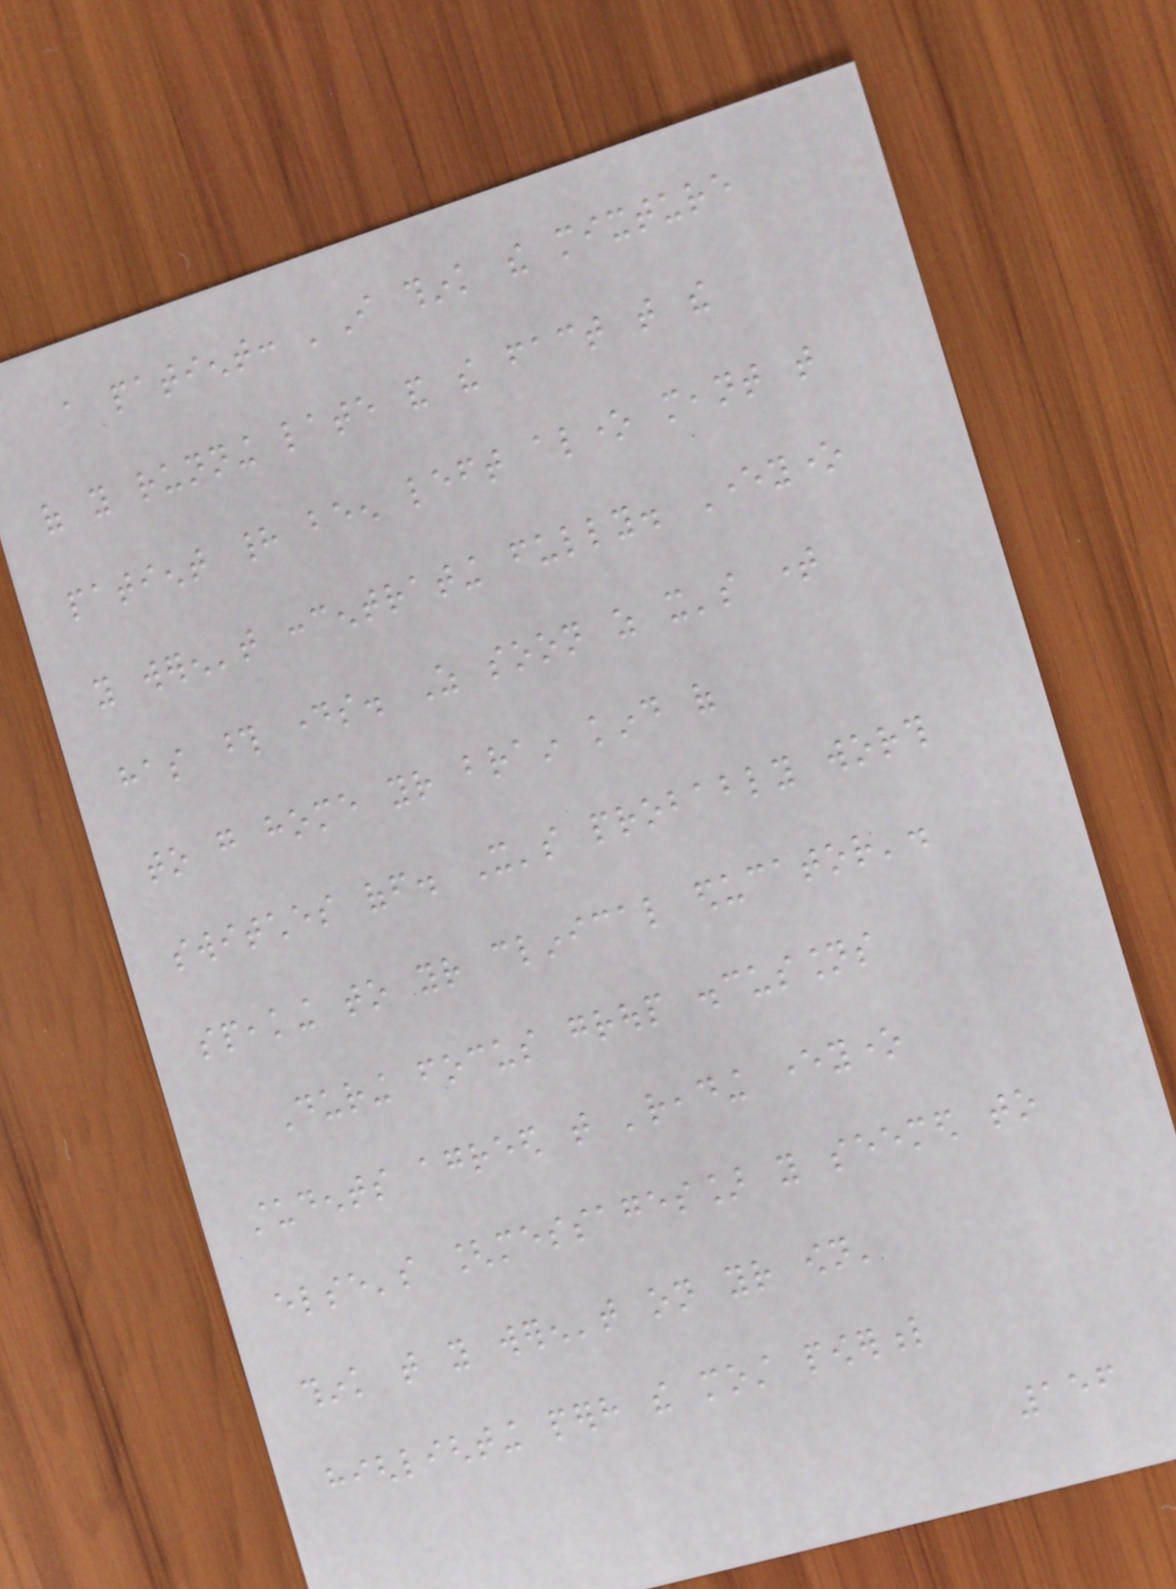a patient: 'I think the mixture
of you running late and the fact that the
patient had been left alone meant that
you weren't concentrating fully. Everyone
has those days. As soon as it's time
to go home your brain kind of
switches off. It's probably worth
speaking to your clinical educator'.
During focus group discussions
students agreed that 'reading everyone
else's [messages] you seemed to
think that you weren't on your own'
highlighting perhaps the most powerful
156
